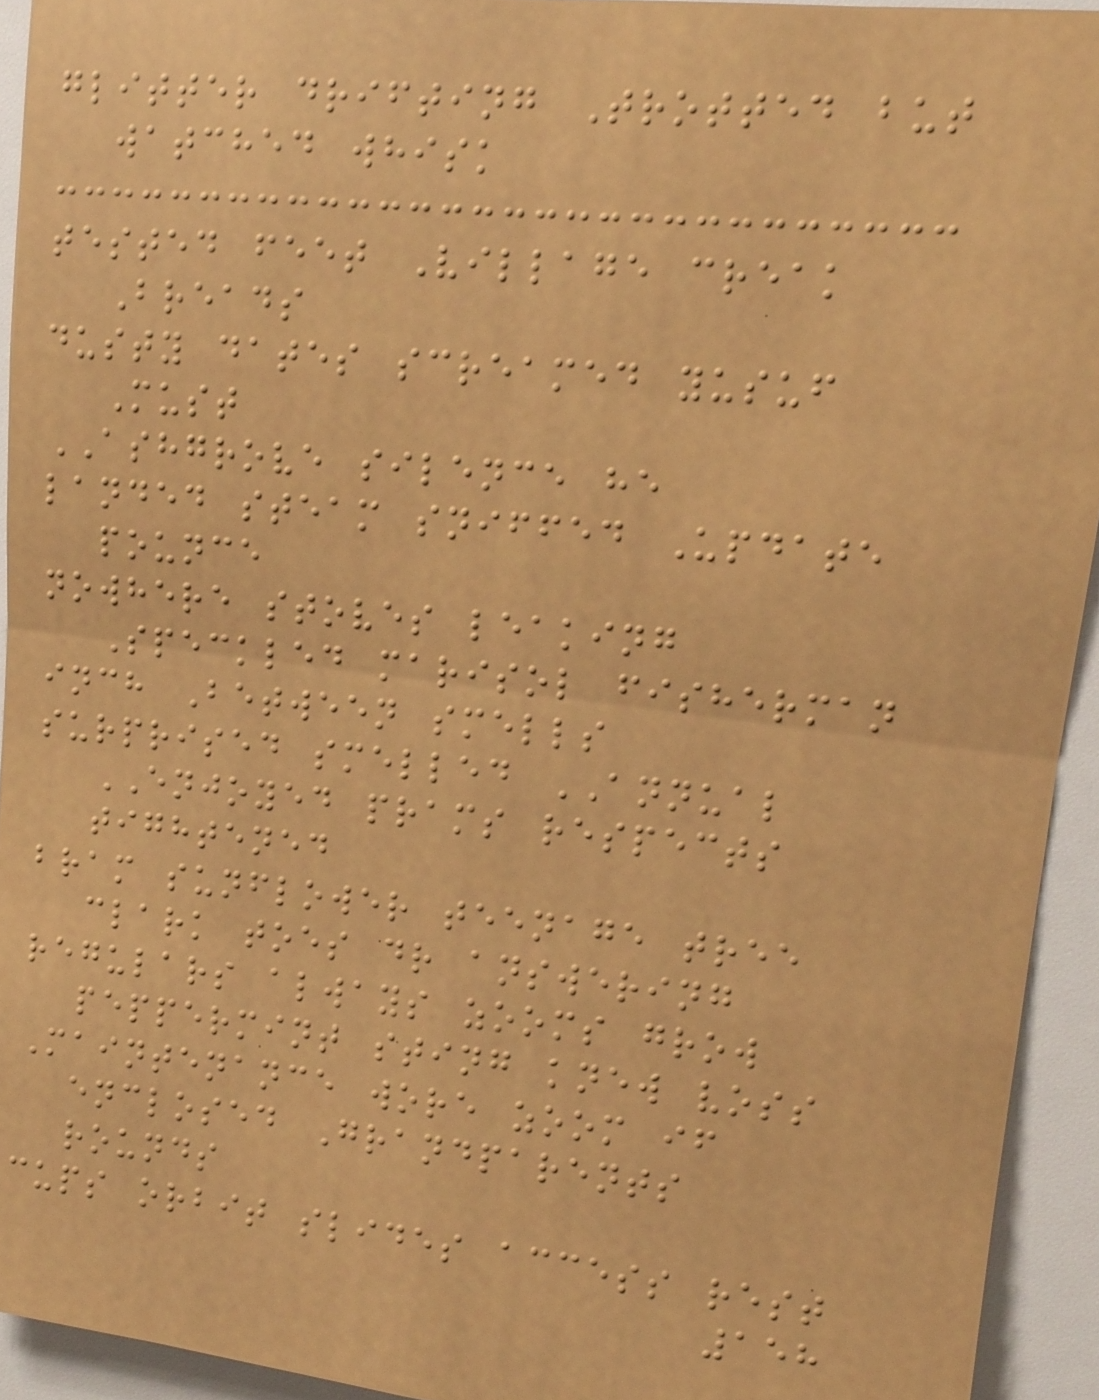glitter drifting Trotted but
watched whisk
tested feet Village creak
Breads
dusty dates screamed yusuf
Must
ASHGROVE silence he
landed steam sniffed Update
pounce
nowhere stoves leaking
Speckled marisol fisherman
inch Between smells
surprised smelled ANNUAL
ENJOYED prams respects
tightened
bram sunflower teenage tree
clark toes dr answering
regulars always zooms grow
peppermint sting knew voss
Maintenance wore zoom if
enclosed Grandparents
rounds
cups orbit slides access rest
158
